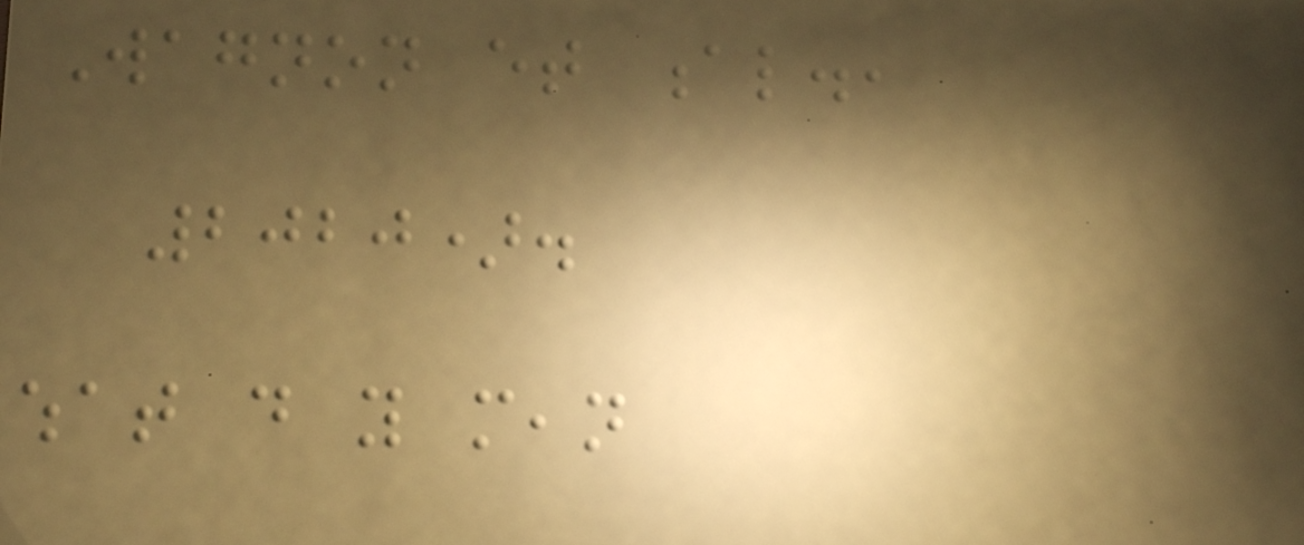Wagnon et al.,
2020).
what do you mean
